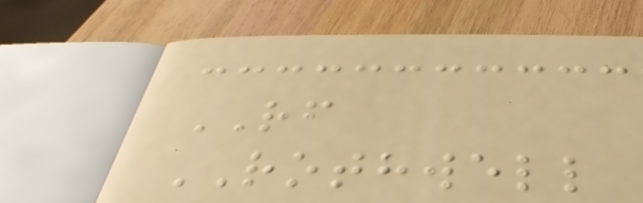RF
ROTHWELL
